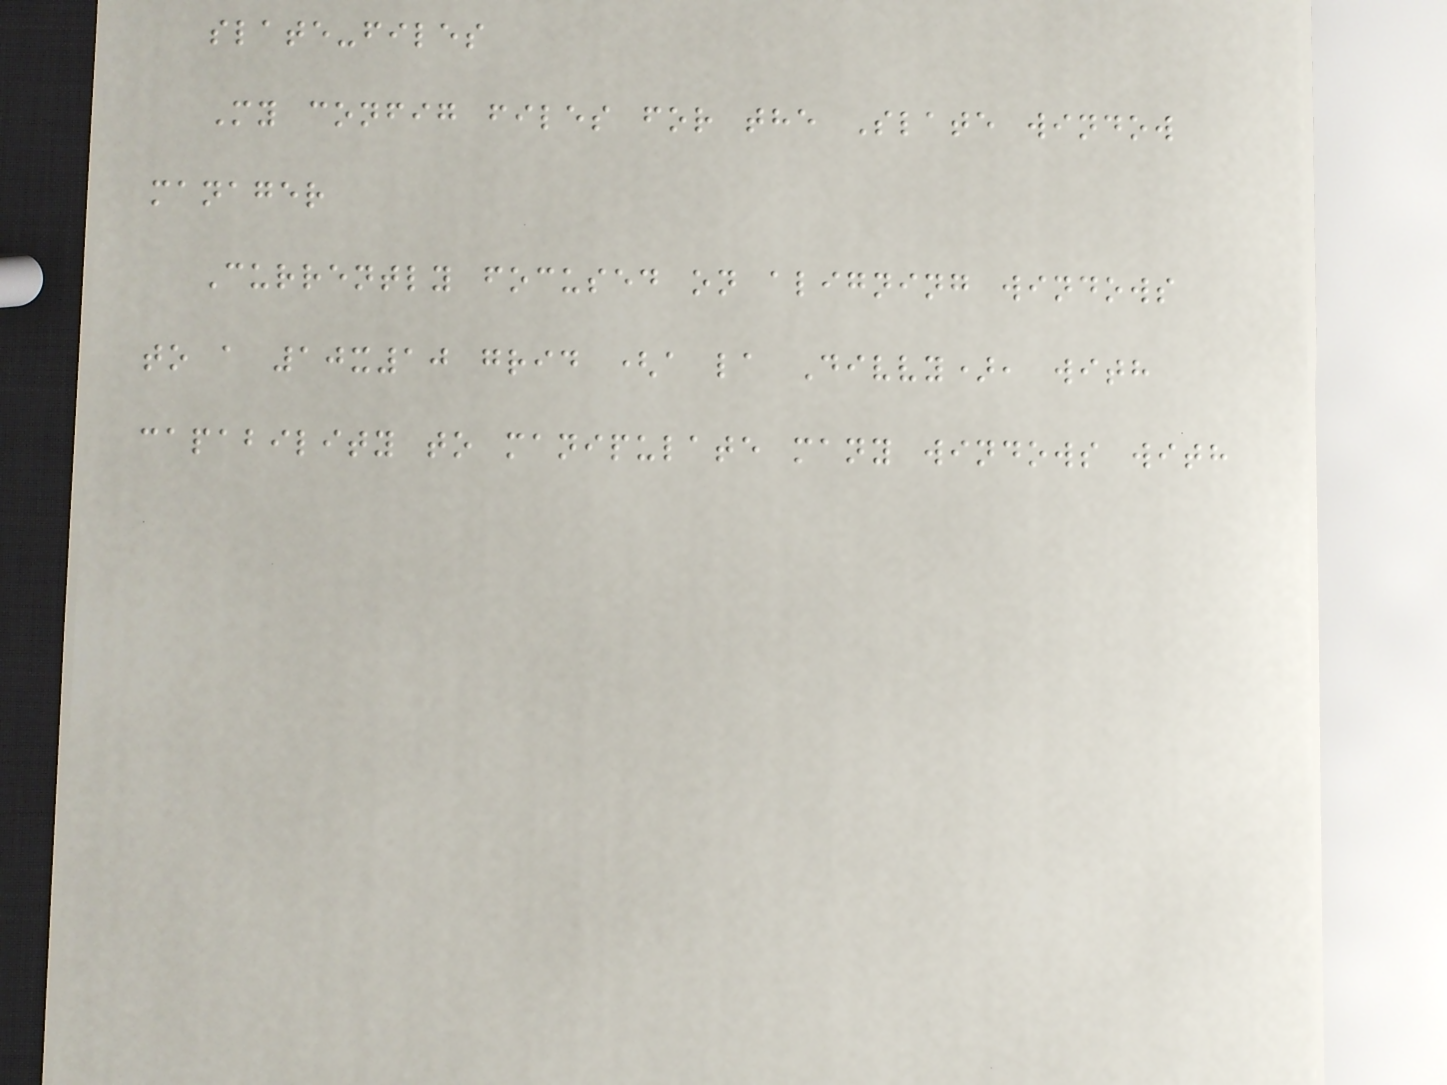slate-files
My config files for the Slate window
manager
Currently focused on aligning windows
to a 10x10 grid (a la Divvy), with
capability to manipulate many windows with
